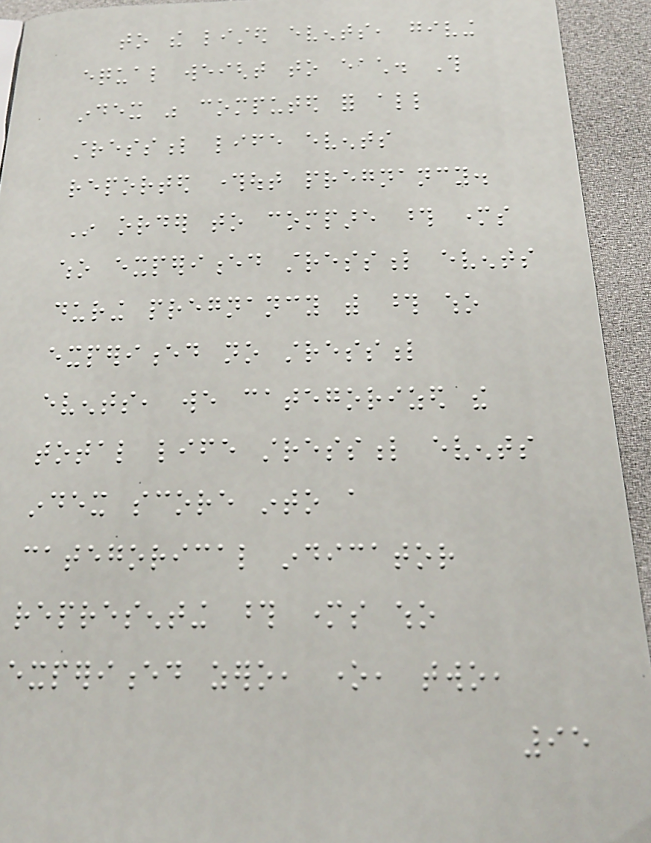to the listed events, giving
equal weight to each. This
index was computed for all
stressful life events
reported throughout pregnancy.
In order to compare those mothers
who experienced stressful events
during pregnancy with those who
experienced no stressful
events, we categorized the
total life stressful events
index score into a
categorical indicator
representing those mothers who
experienced zero, one, two,
95
